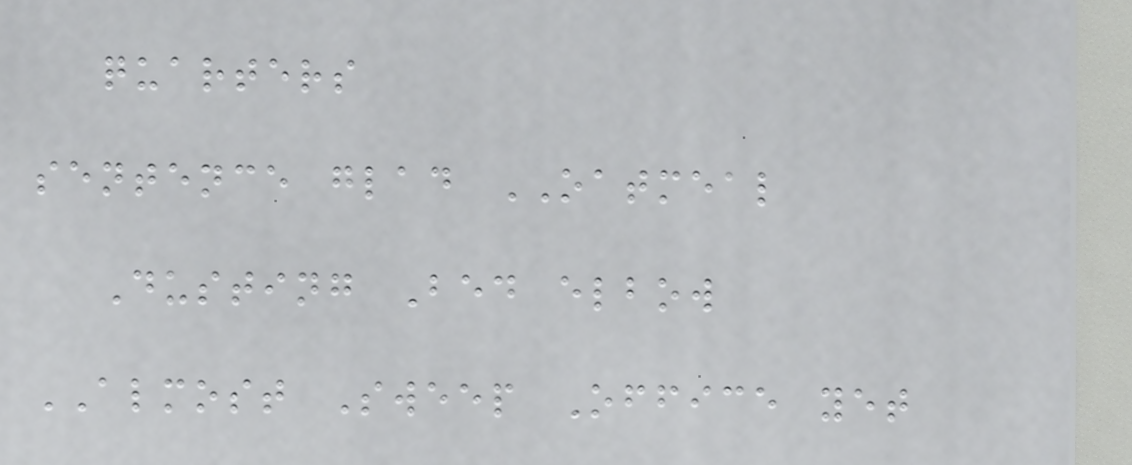quarters
sentence glad OATMEAL
Dusting Bed elbow
ALMOST Sweep Office yet
